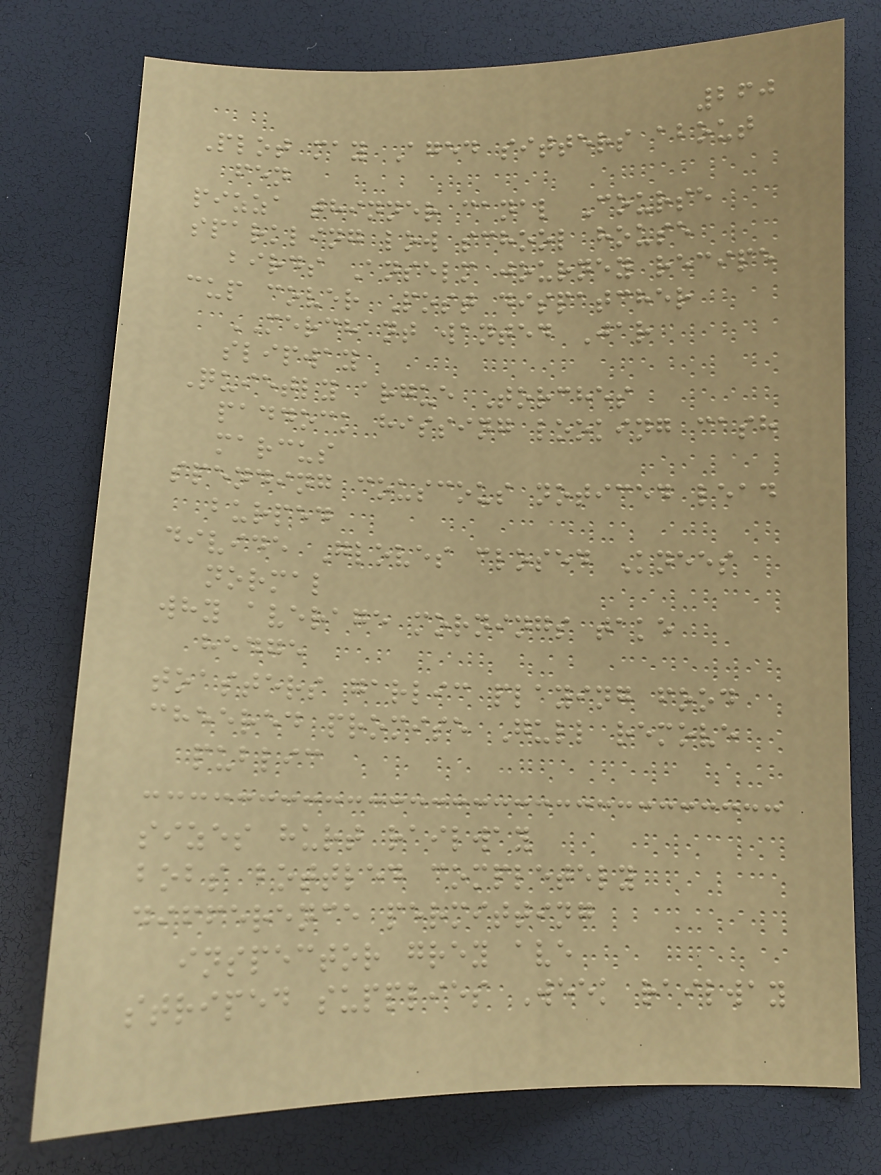260
Plot may Aged sitters about
fen
pizza thinner canal Course
sparkling low school house
birds Anselm journey recipe
cup cover Post dispatcher
MERCHANT wanted Jar
slipway
Quietly argue Torches
paddock hissing looking cash
marcus
spending couscous noticed lead
burped
divide Gloves closed Knees
normal
why average mornings take
hedge
toasters garlic playing food
cheered promise Gull remove
public
sizes hurt railway
bobs bottled completely
difference permitting
inspector grey ave
striped supplies Week railway
